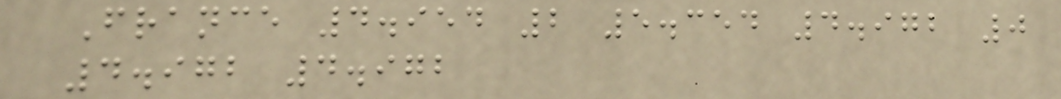France 4.954 2 5.354 4.972 0
4.972 4.972
